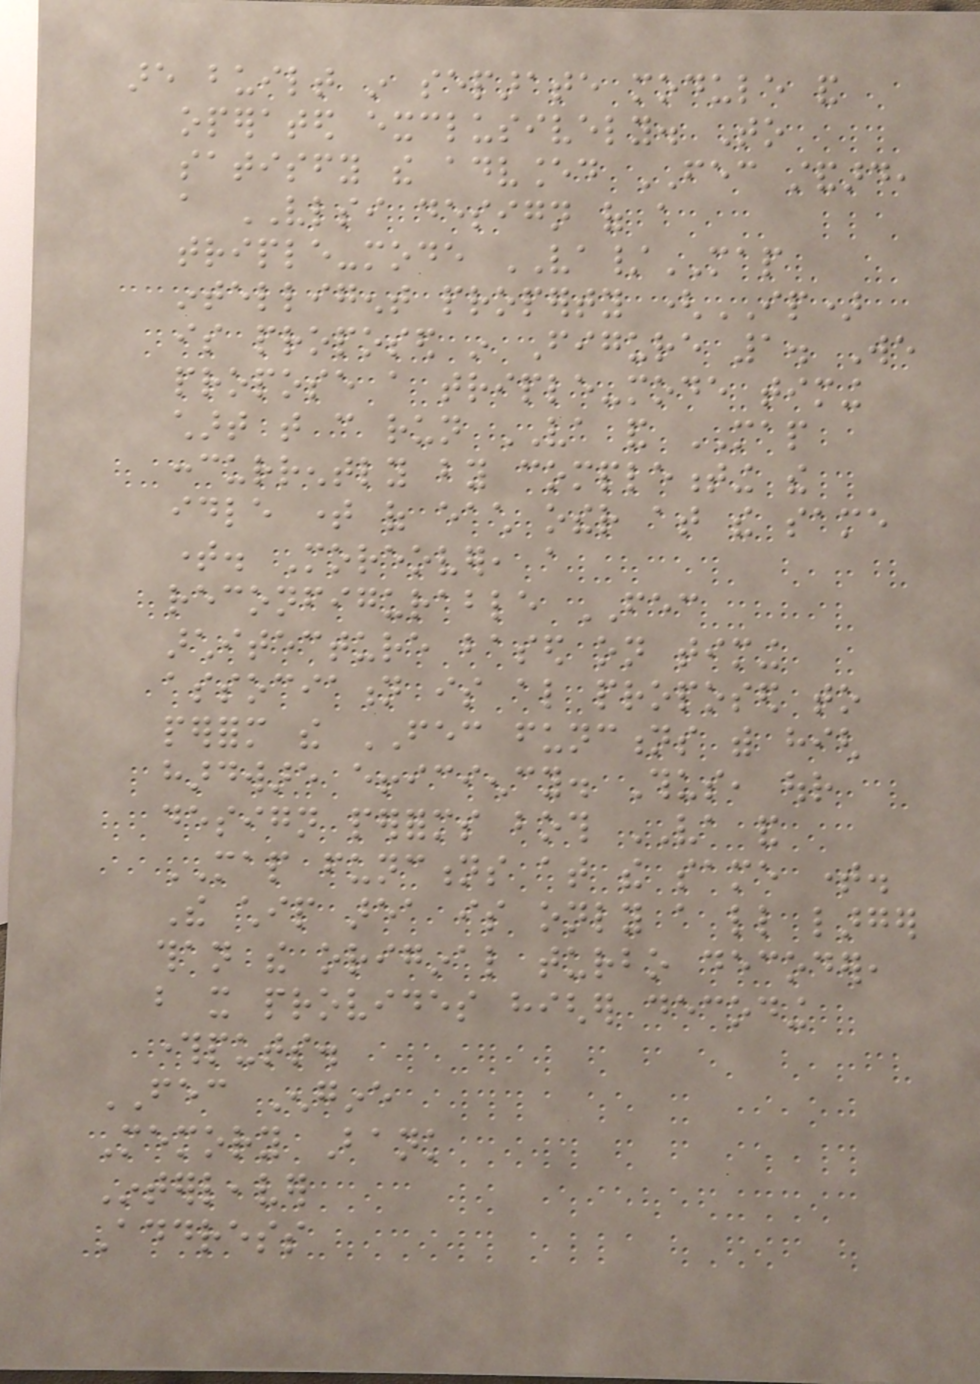are built in separate module and
operated exclusively. To
satisfy the advanced FEC standard,
a VLSI design of a
triple-mode VA/MAP
intelligent property (IP)
is proposed in Figure 1. We
propose a triple-mode timing
chart that can run VA and MAP
concurrently by complementing the
idle time of each other at the same
time. Moreover, a
reconfigurable FEC
architecture based on timing
association is also proposed to
perform the FEC functions with high
hardware efficiency. Thus, our
design performs both VA and
MAP functions at the same time.
The chip area is only a little larger
than the original turbo decoder,
but it provides higher decoding
throughputs.
FEC Engine
Memory Bank
Interleaver
Address
